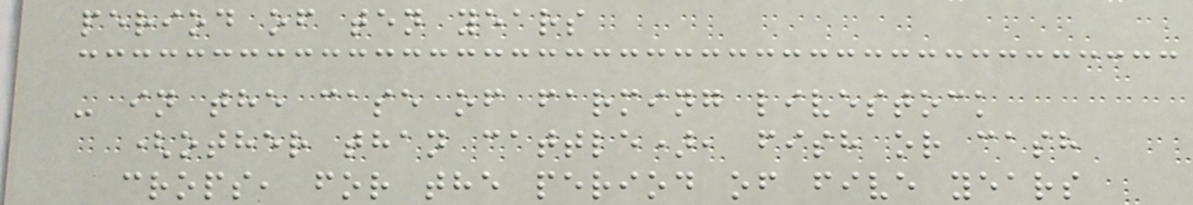period of ten years
- in the case of farming livestock
(other than cattle), fish or cash
crops, for the period of five years
